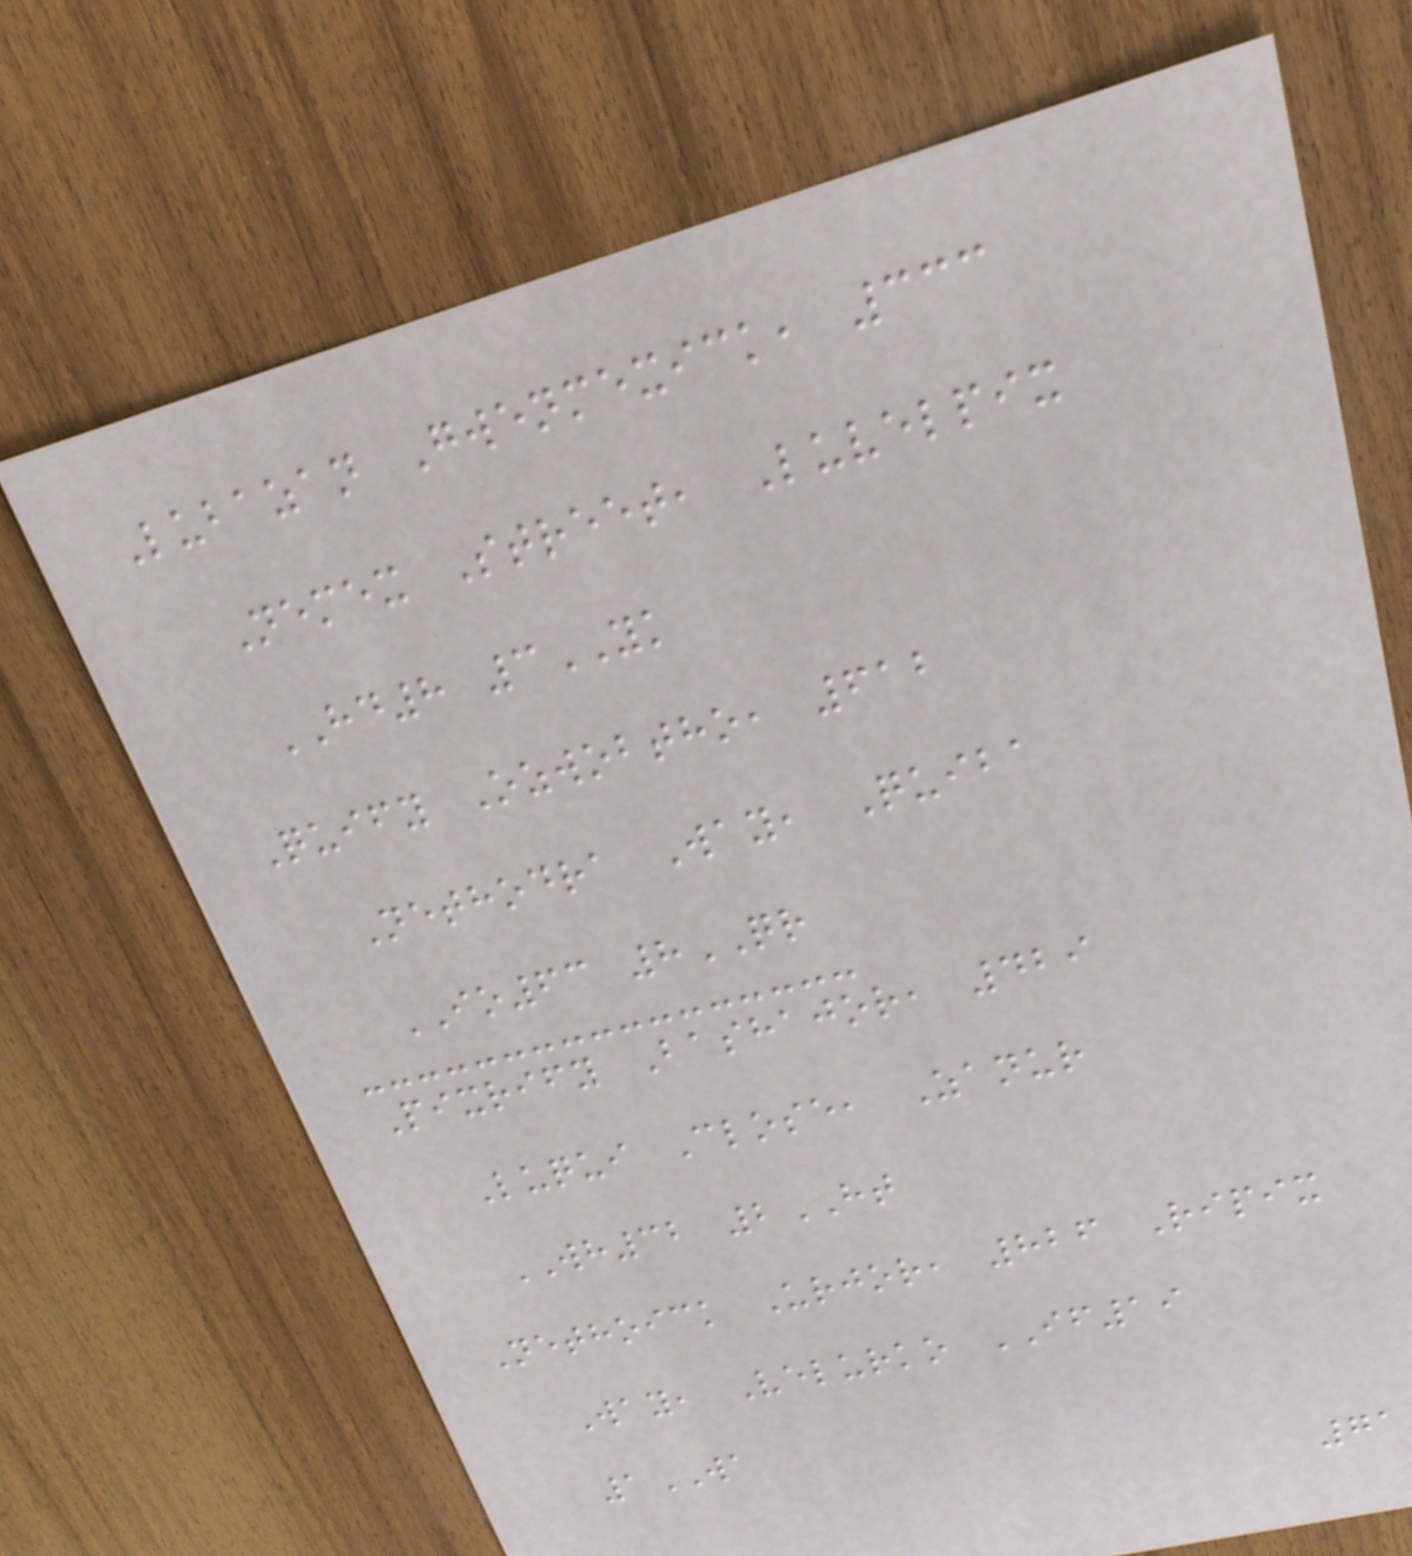Lubazan Gwenmexick, 333
Nemex Street, Luvelpix
HD8 3YK
Quify Ozwobtho, 612
Nethodra Way, Quiba
IO63 8QR
Pixrify Bashajor, 429
Luqui Close, Zanur
WH32 2HT
Nethoick Urjor, 826 Ripix
Way, Velurko IF19
1WA
71
